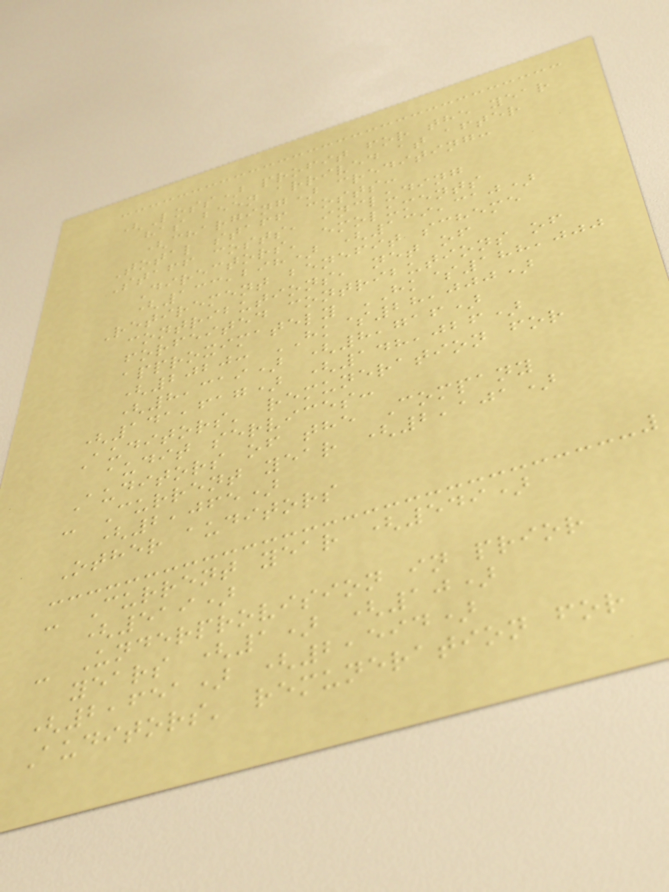(Loss) profit for the year
has been arrived at after
(charging) crediting:
Total staff costs:
Staff costs, including
Directors' emoluments
(133,298) (139,310)
Retirement benefit scheme
contributions, net of
forfeited contributions of
approximately HK$188,000
(2020: HK$28,000)
(8,319) (8,716)
(141,617) (148,026)
Auditors' remuneration for
audit services:
Auditors of the Company
- Current year (2,101)
(2,065)
Other auditors
- Current year (549)
(519)
- Underprovision in prior
years (1) (10)
(2,651) (2,594)
Auditors' remuneration for
